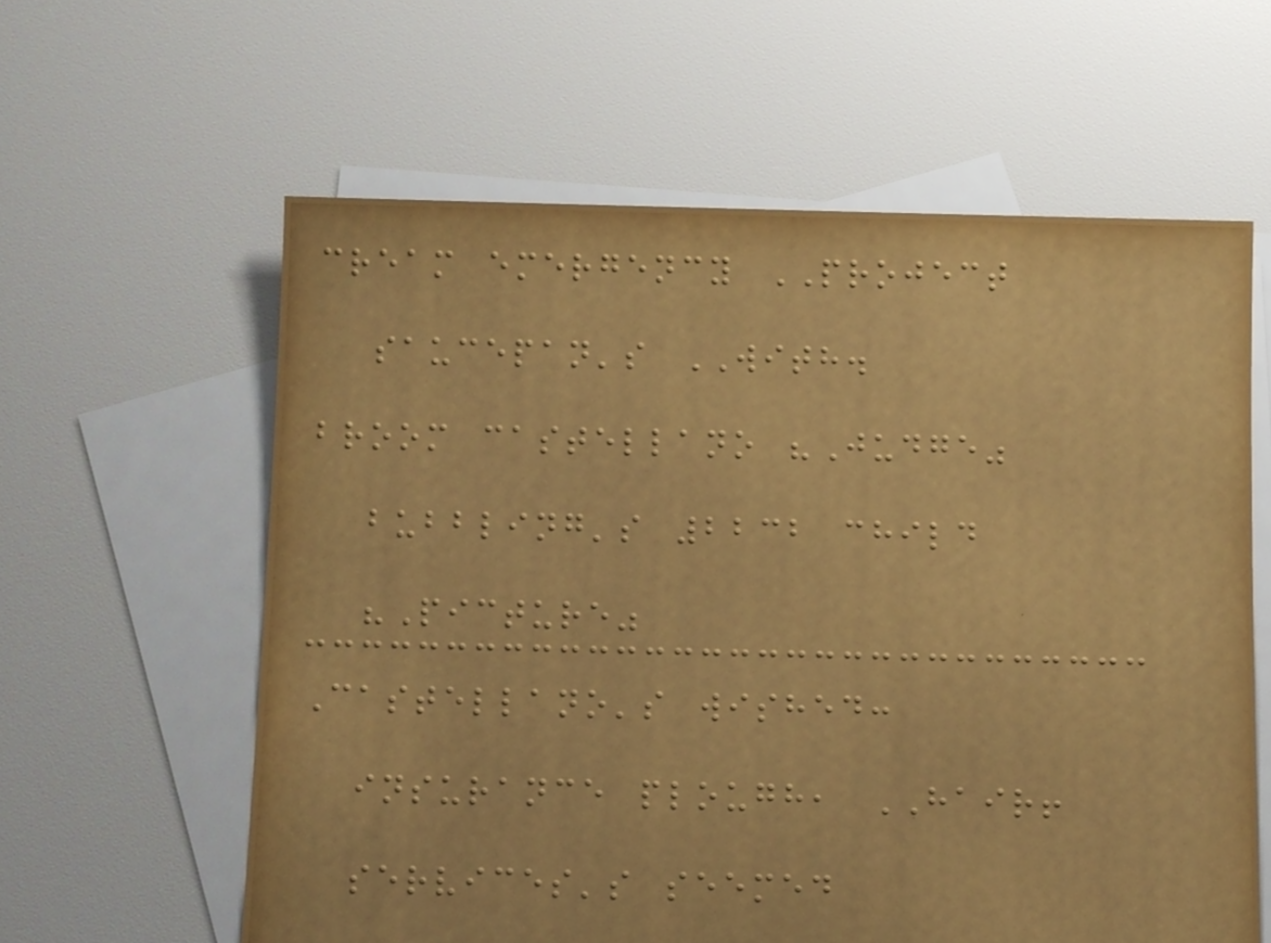cream emergency PROJECT
saucepan's WITH.
broom castellano "Judge"
bubbling's 2232 child
"Picture"
Castellano's wished:
insurance plough, HAIR!
services's seemed
